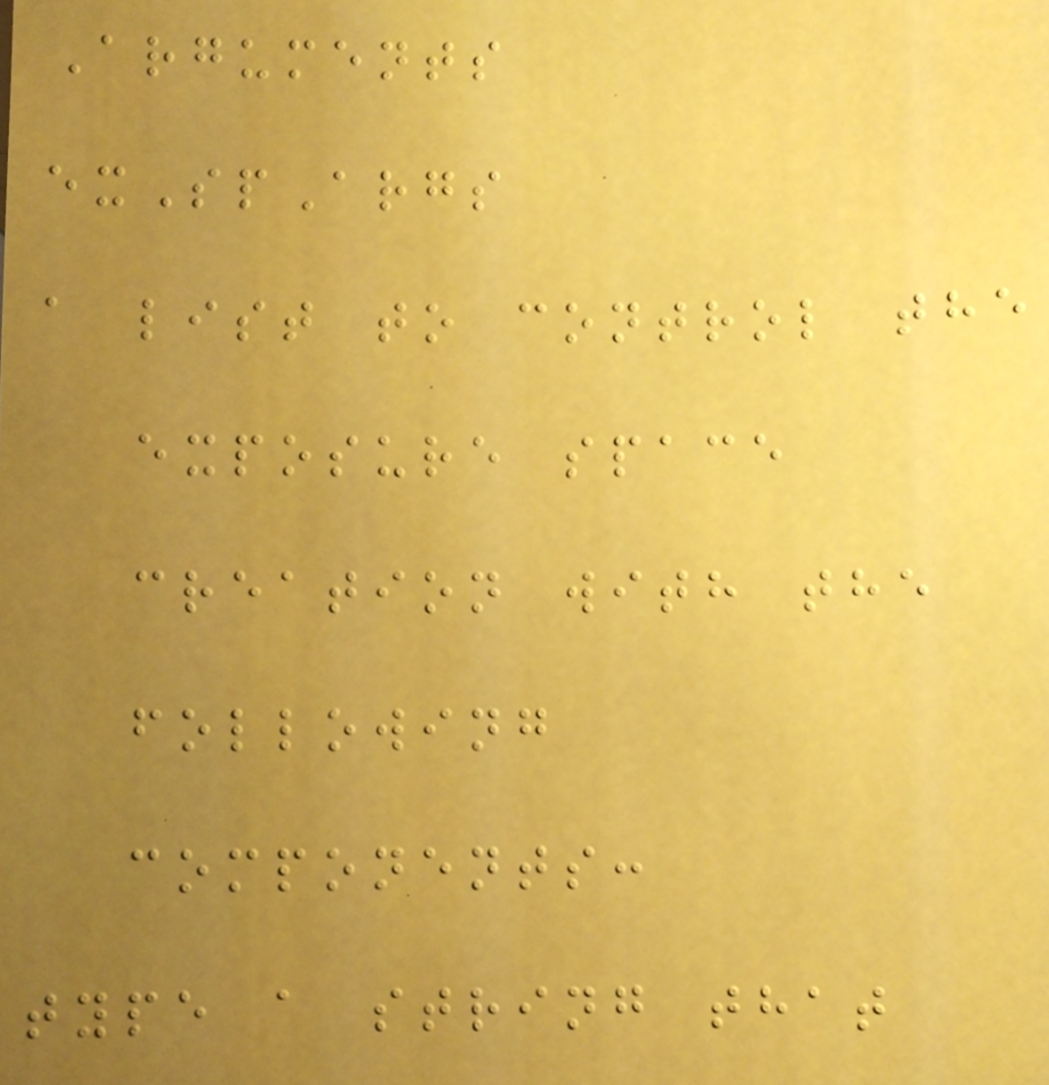Arguments
exSpArgs
a list to control the
exposure space
creation with the
following
components:
type a string that
